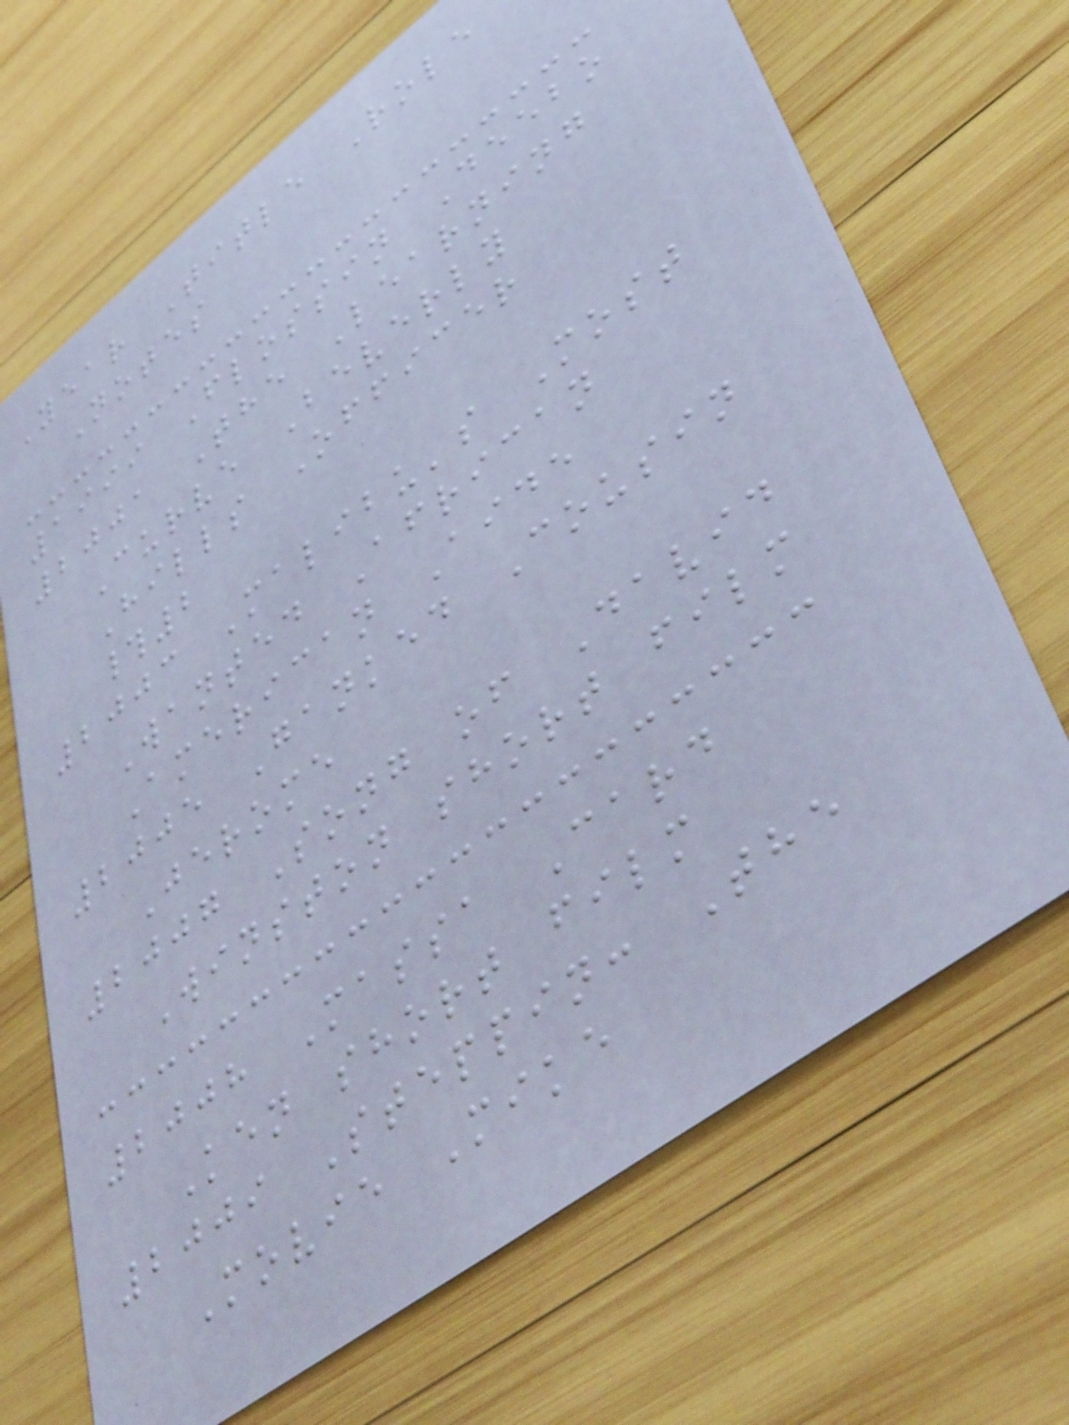Year Title Role
Notes
1999 Flossin Deebo
2001 The Learning
Curve Beverly
Hills Officer
#2
2003 Malibu's Most
Wanted African
American Aide
2005 Ganked Cousin
Jerome
2007 Song of David
Winston short film
2008 Massa Card
Ken short film
2009 Steppin: The
Movie Mike
